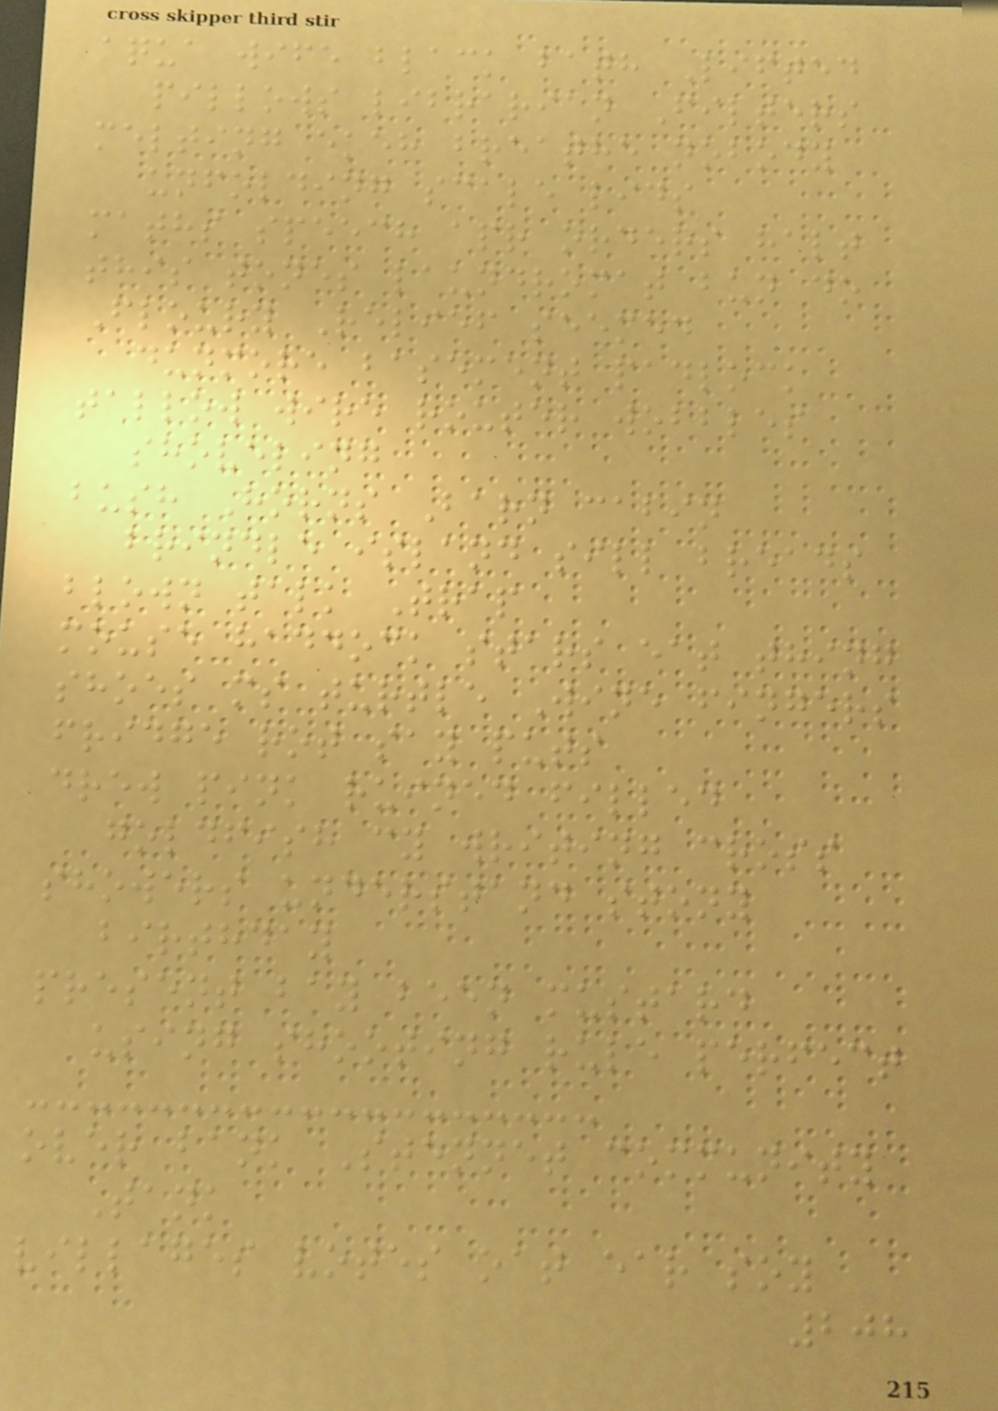aqua wife black bath Lifted
pillows librarian Filters
melting ekeh breathe nobody
unfolding scale lids
maths speech apr orders halt
this tones laundromat bun do
Floury Relief seemed
dunmore basement padlock
tallow wire router wobbles
shoveling
bush Horns Barn cabin
brindle island sill breads
blown talk Trap
mouse haddock stars eat thing
shoes ms turtle Wine fingers
fridge rot say puts
drew pink ruined filled
goldfish cy writing cross
showers understand stony
birthday
present bay been mustard
using shooting rule perfect
over bank Stennet community
Tank
villages votes oat ear soy
208
